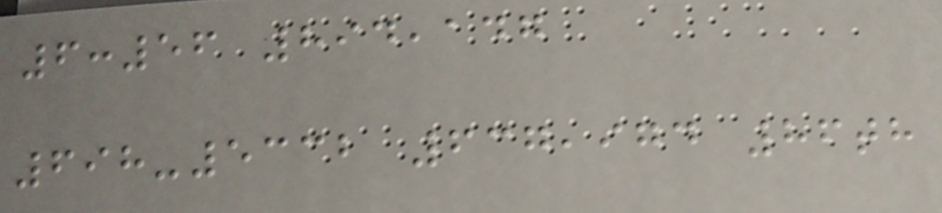6:56 894,147
698-5332 637,974 86th
